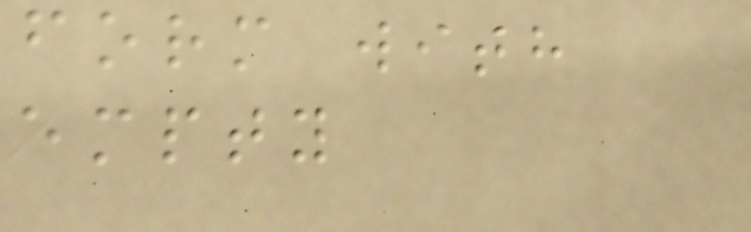form with
empty
